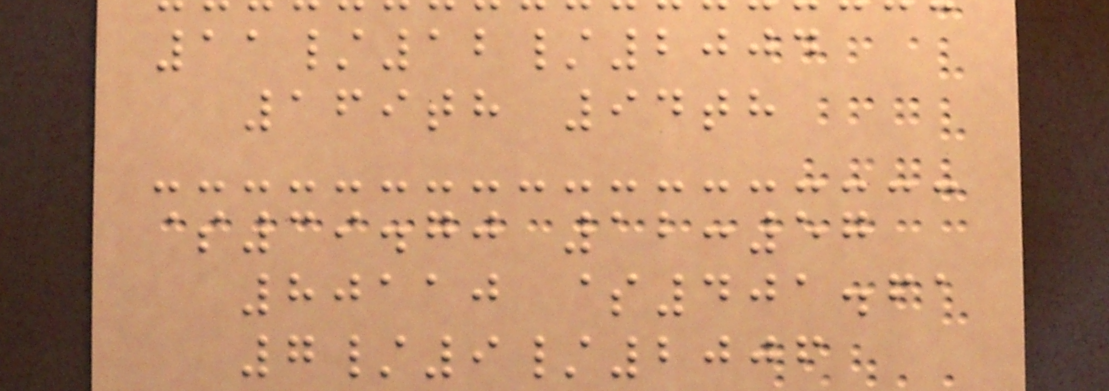11/12/2004
169th 94th
$39.70 12:57
80110 $401.61
7/9/2006
